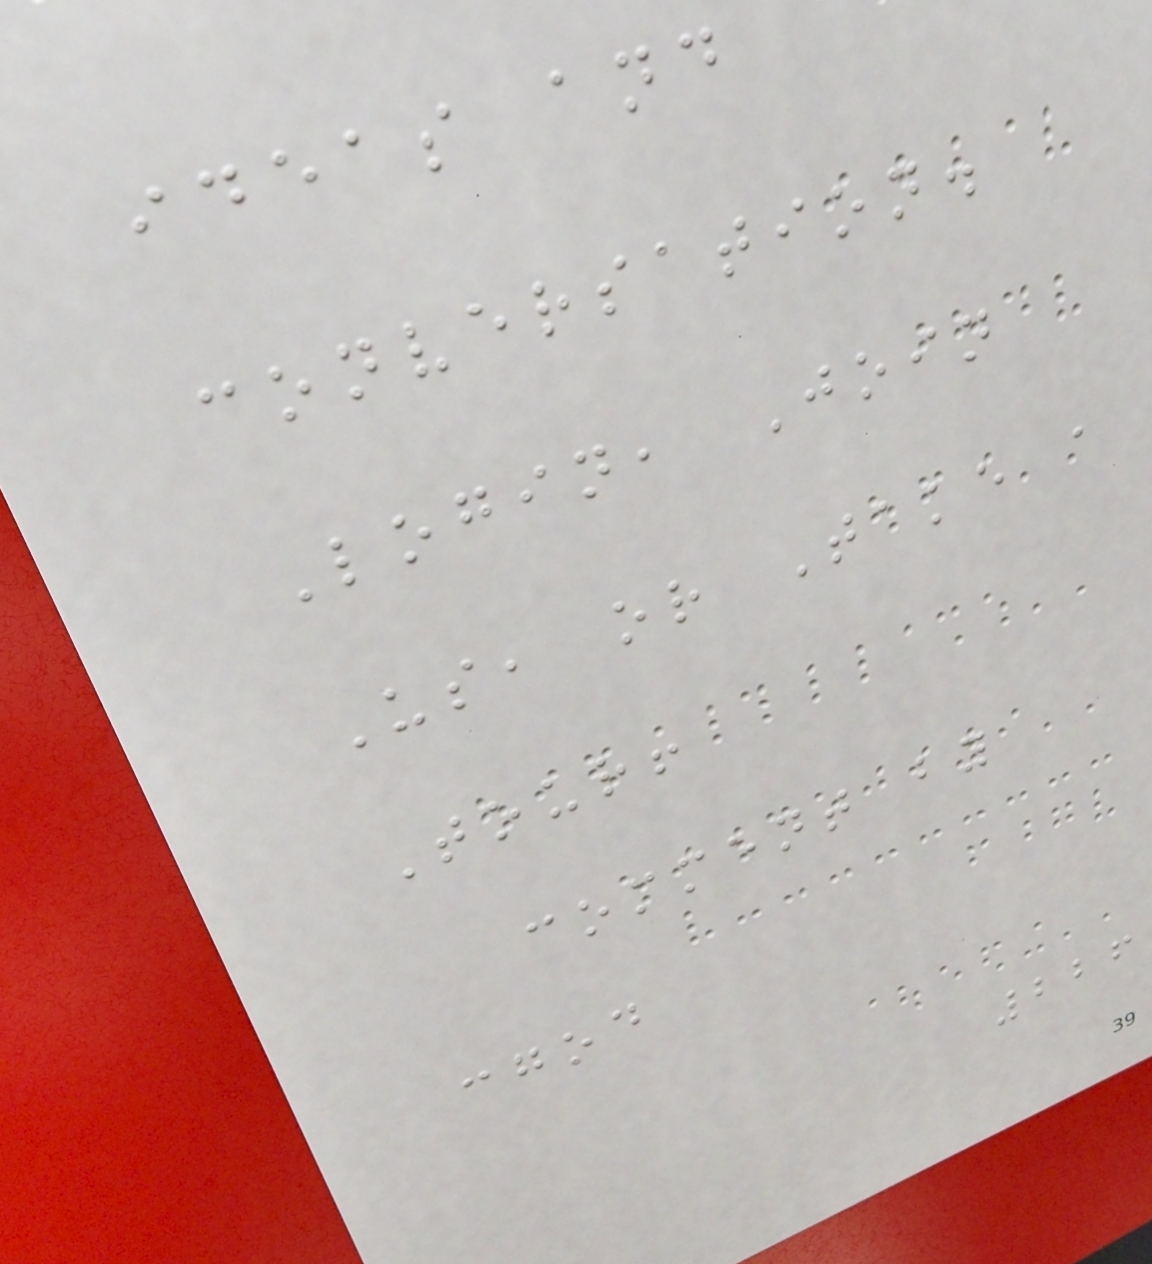ideas and
conversation.
Login, Join
Us, or Take a
Tour!
comment by
cgod
226
